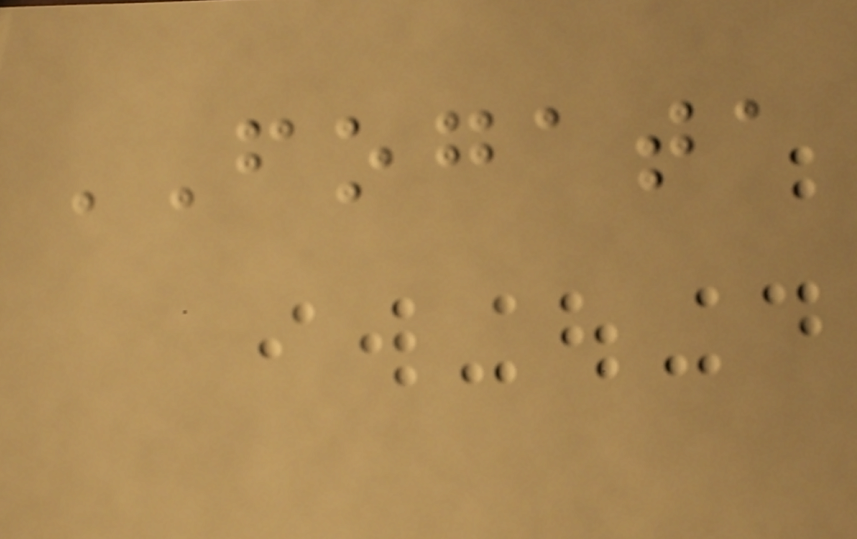FOGATA
